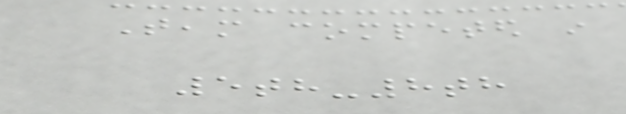Team competed in
5th-8th
